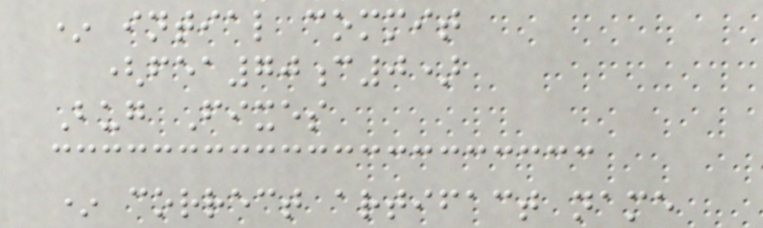* intial commit
(fea70c0)
Bug Fixes
* correct artifact name
